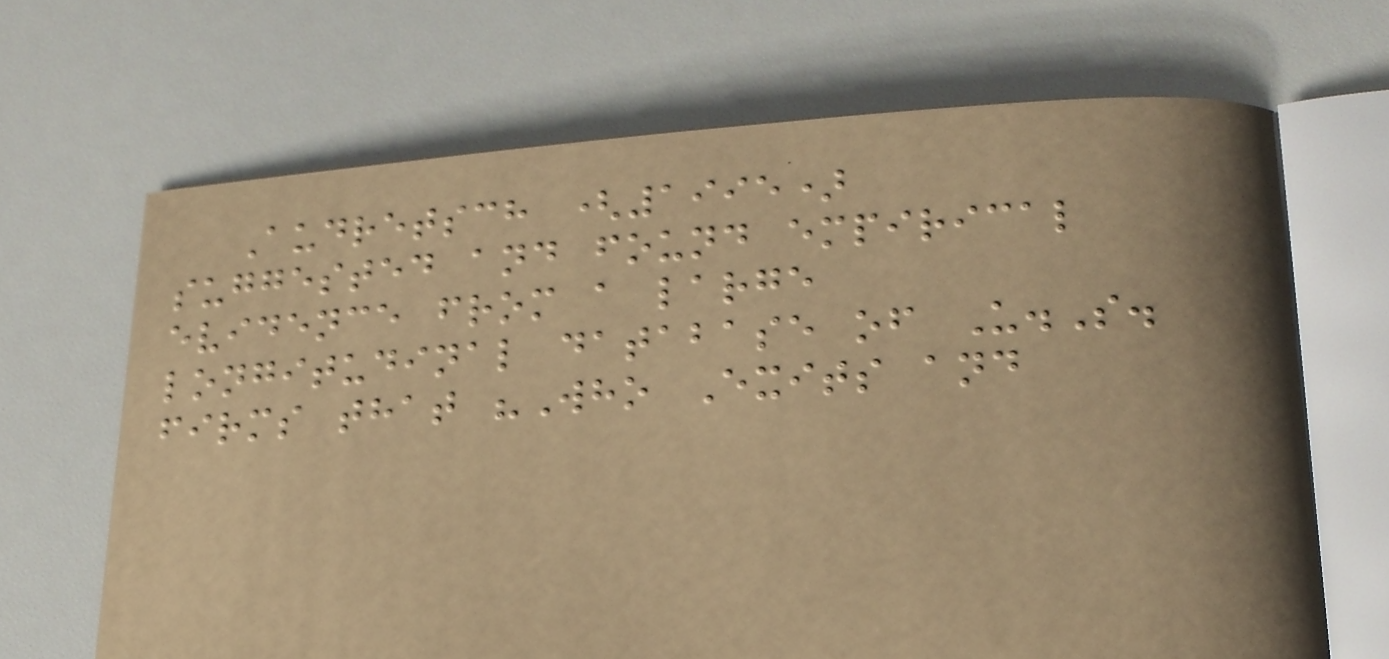Audretsch (1995)
suggested and found empirical
evidence from a large
longitudinal database of U.S.
firms that "Who Exits and
